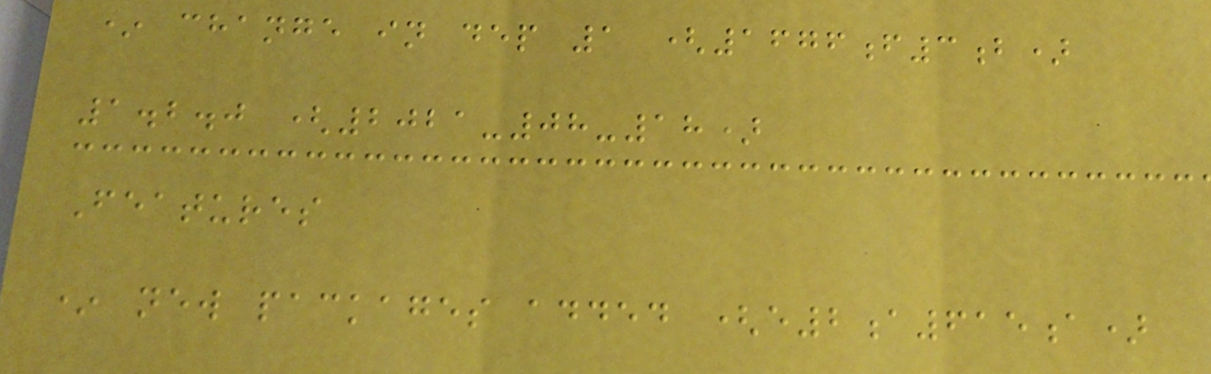* change in dep 1 (1676f3b)
1.2.0 (2021-08-18)
Features
* new packages added (e2a615a)
